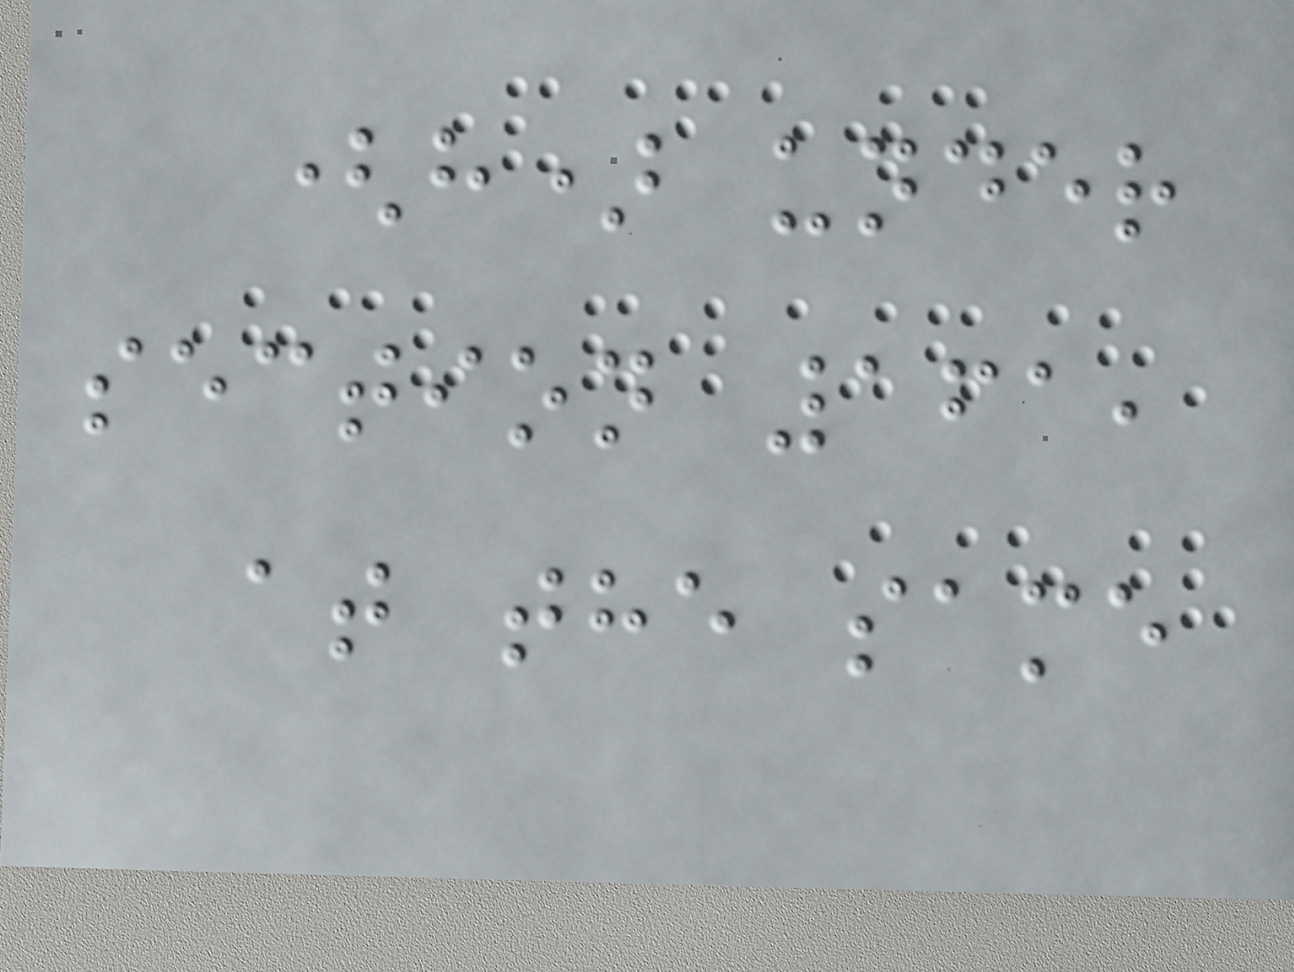(h) under
section 161,
at the same
